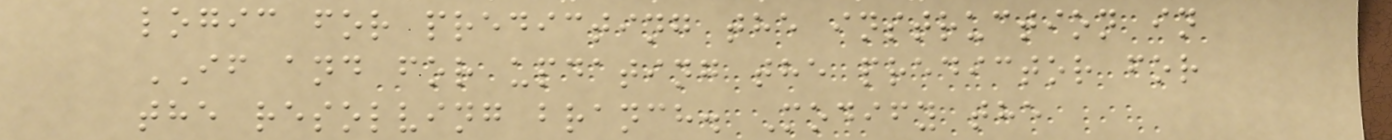logic for predicting the instruction in
IF and for updating the predictor for
the resolving branch. Modify the
